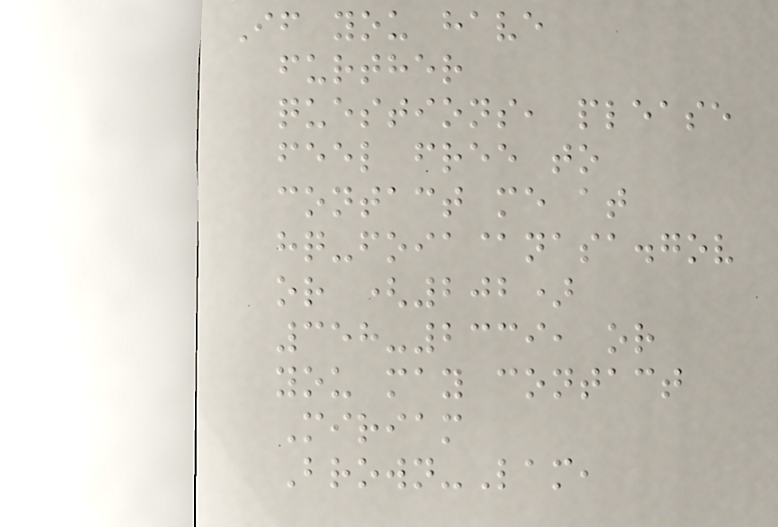If you have
further
questions, please
feel free to
contact me at
hq-foia@nasa.gov
or (202)
358-2339, or
you may contact
Miriam
Brown-Lam,
